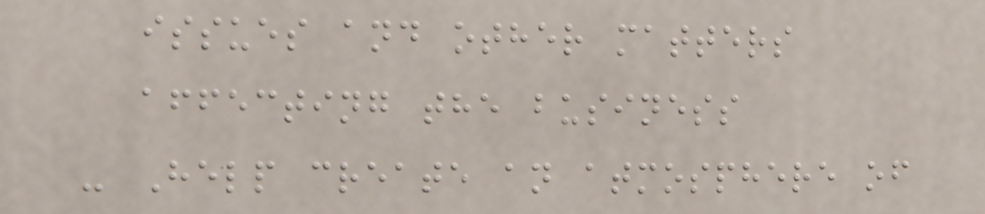issues and other matters
affecting the business
- Help create an atmosphere of
